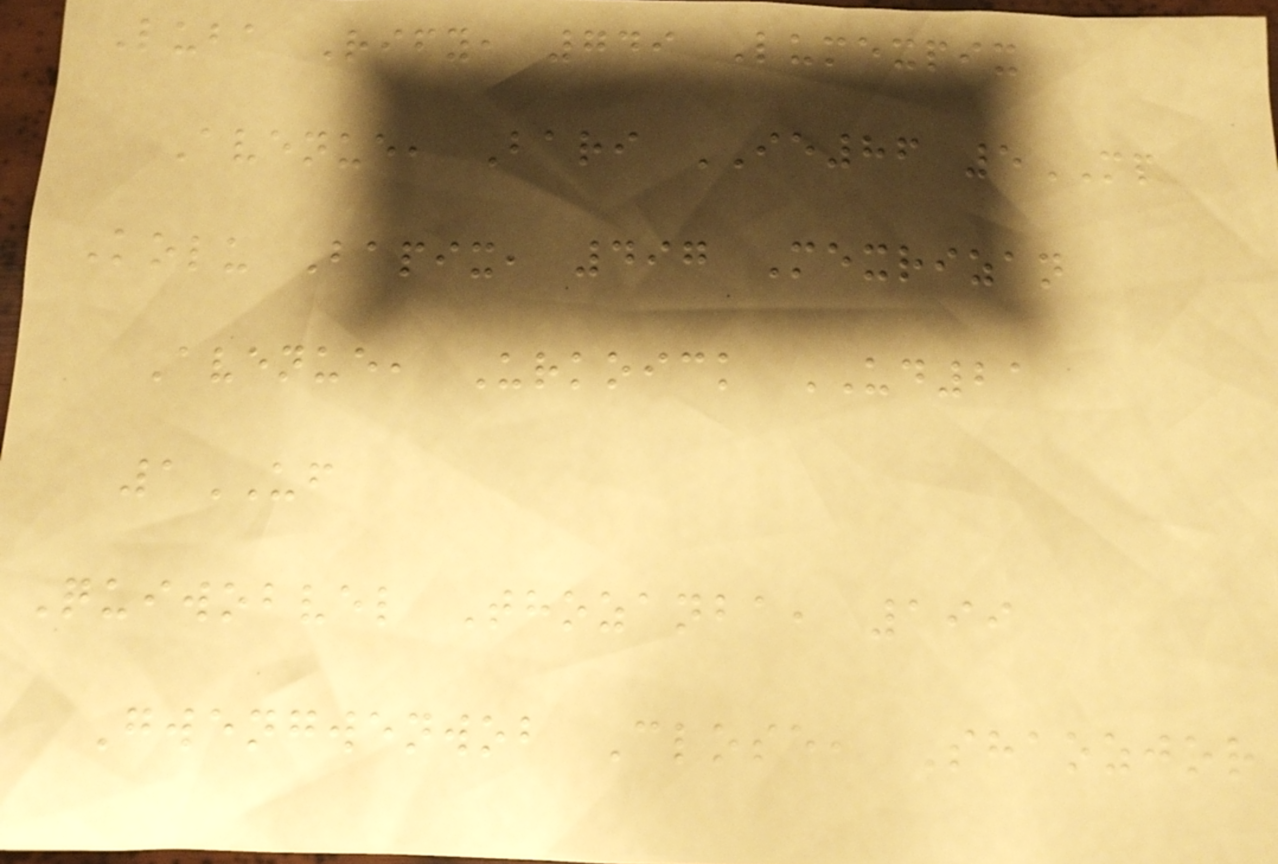Luba Rify, 749 Lumexpix
Avenue, Bari IE86 5MP
Kolu Bapix, 497 Mexrizan
Avenue, Urkoick UD21
1UF
Quiwobvel Thozanba, 199
Gwengwenwob Close, Shaozjor
